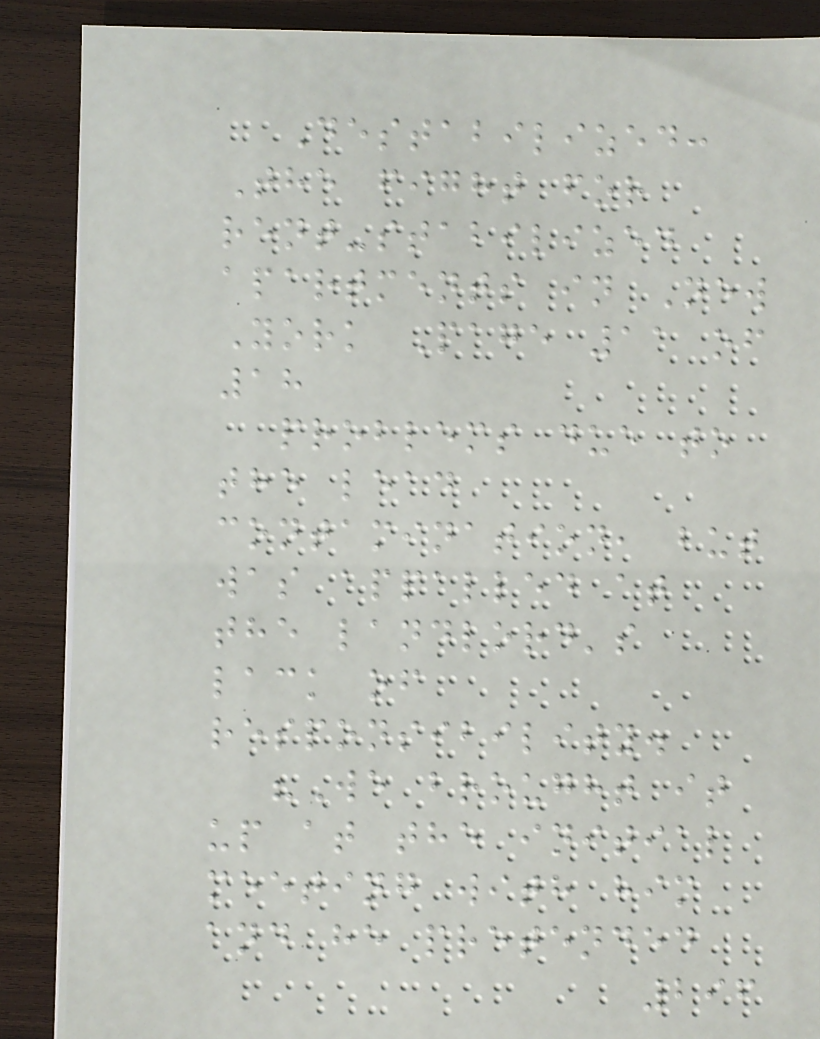Destabilized:
The fight for
rent-stabilized
apartments in New
York Page 11 of
18
problems due to
the lead
contamination, but
was appalled at
the landlord's
lack of
responsibility.
"We brought it
up at the initial
meeting with him
and he pretended
296
